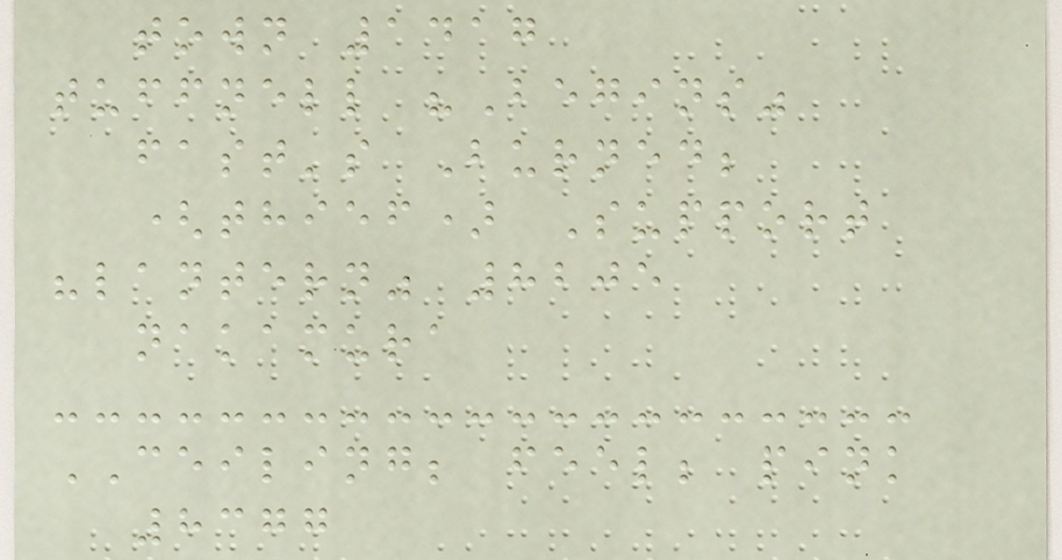town 1417
tuffnell "Begins"
fast's Burned;
(thief) Support
"lantern" 8205
nakamura
CEILING; feel; pink
8377
